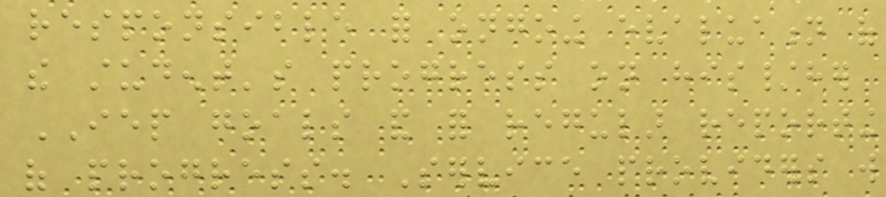responsible for ongoing evaluation of
the student's progress on his/her
IEP goals and for regular reporting
of progress. Service providers will
